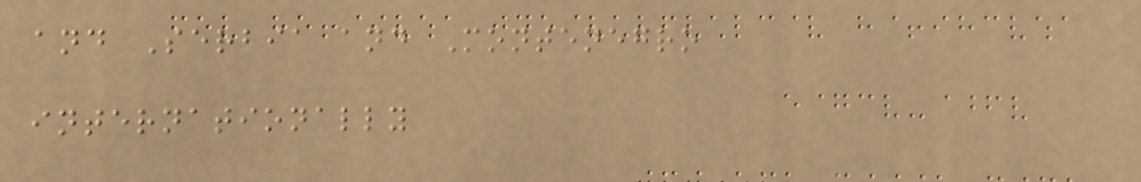and Serbia and Montenegro
internationally
